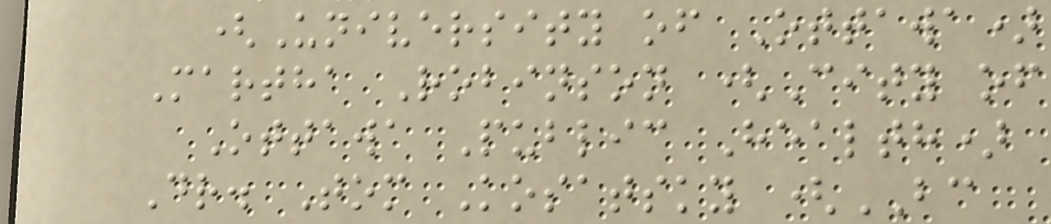(University of Ottawa)
Martha Robinson (City of
Ottawa Public Health)
Dr. Tom Kosatsky (BC
